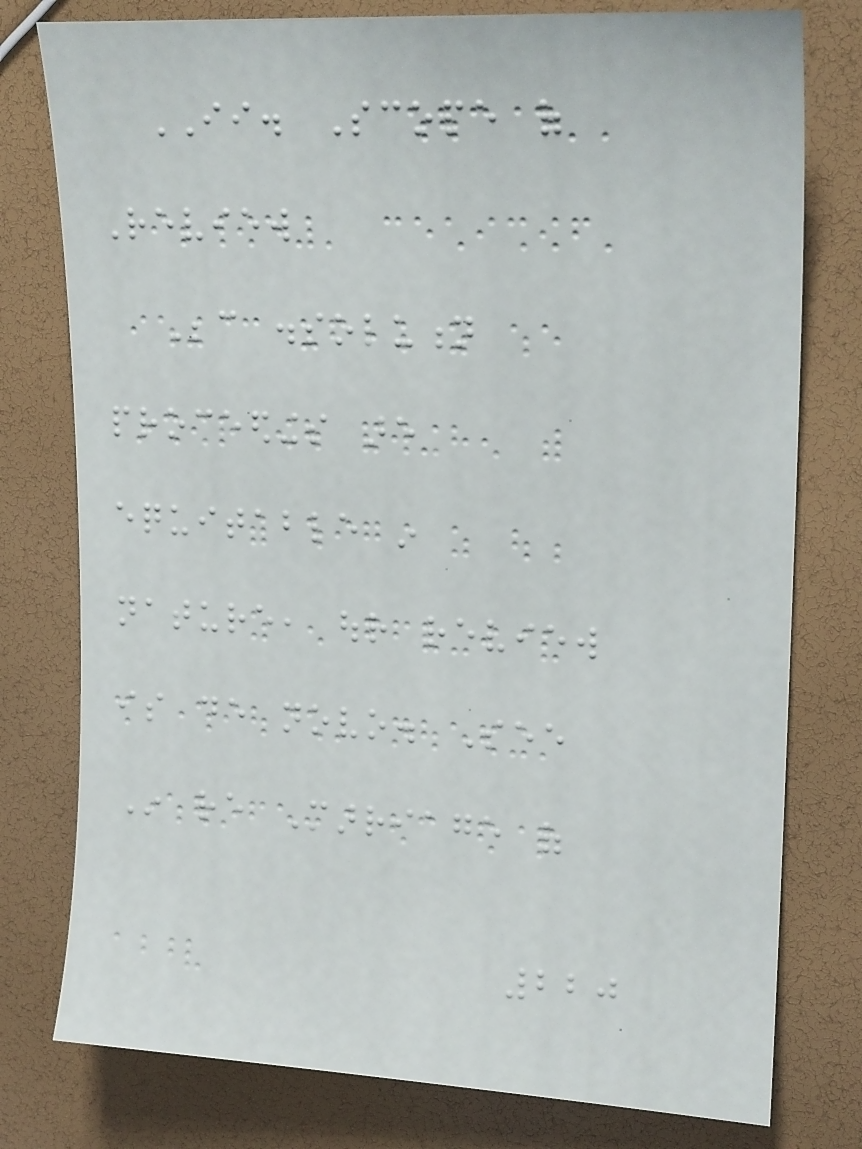II. Scope of
Review
Because dissolution
proceedings are
equitable in
nature, our review
is de novo. See
In re Marriage of
220
